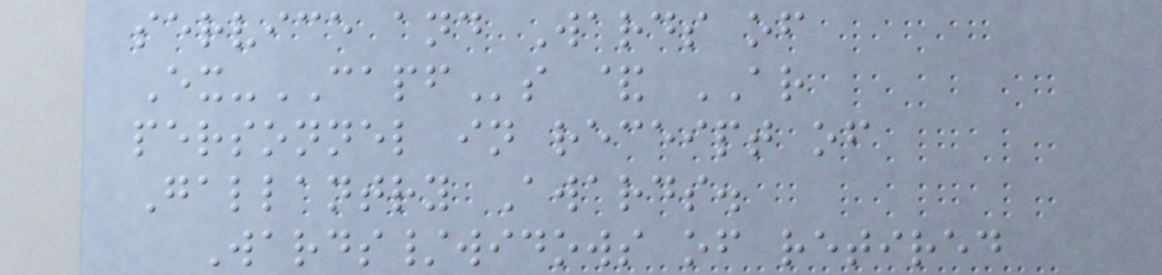service and Wards of
Ex-CAPFs & AR
personnel in receipt of
Gallantry Awards.
Wards/widows of retired
